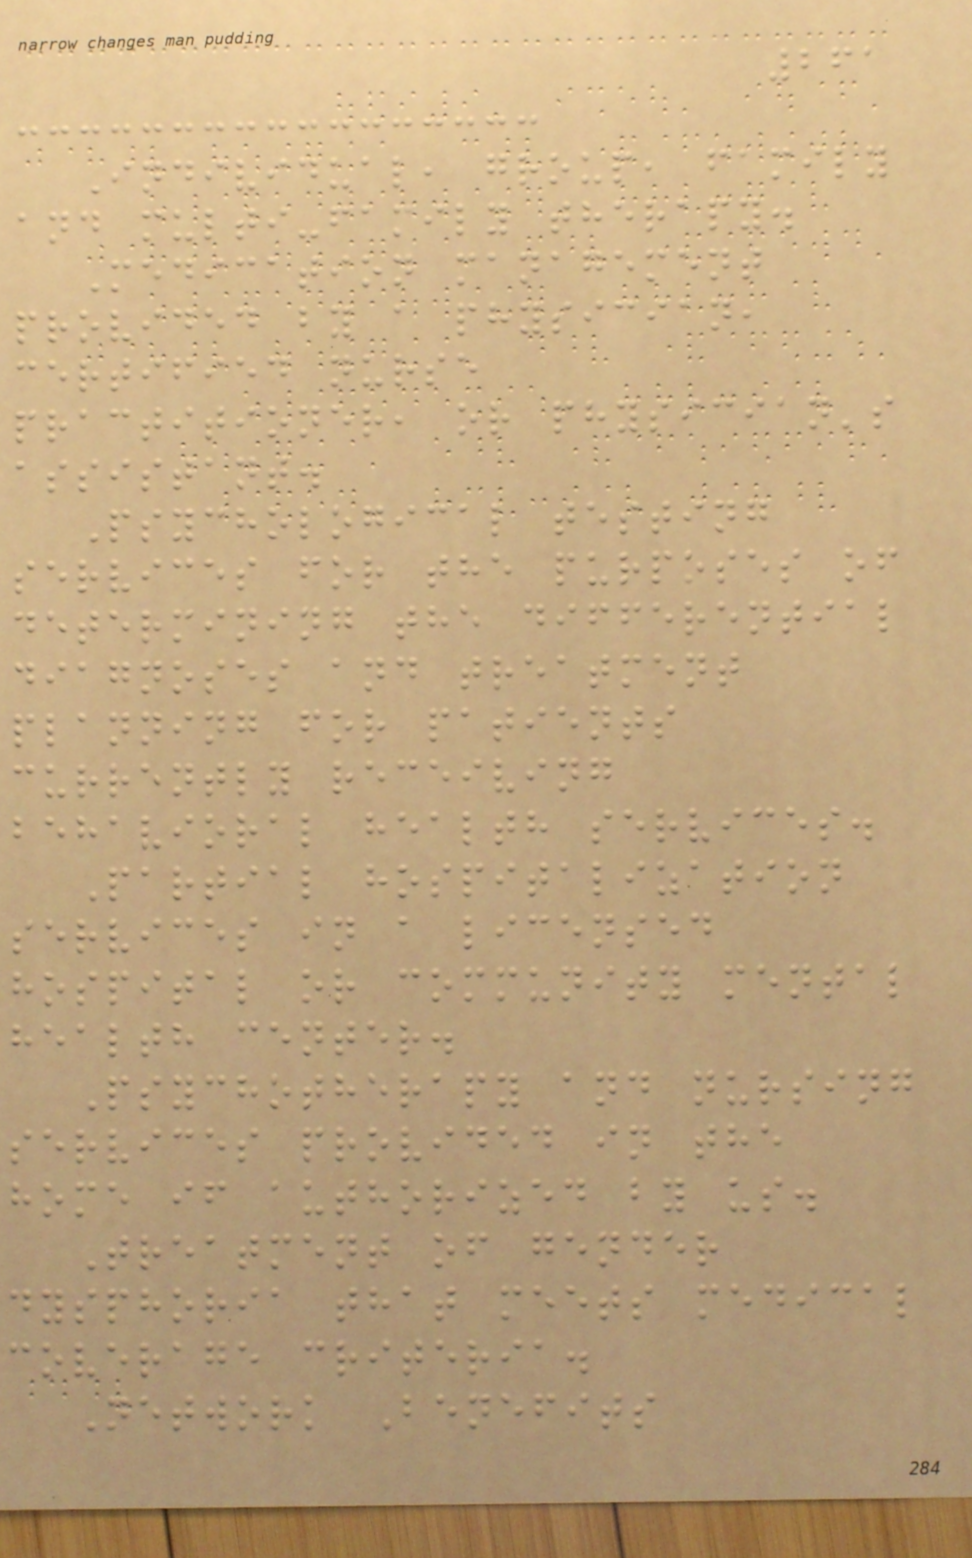261
Individual, group, family
and multi-family therapy.
Medication management
provided by a physician,
certified nurse
practitioner, or physician's
assistant.
Psychological testing
services for the purposes of
determining the differential
diagnoses and treatment
planning for patients
currently receiving
behavioral health services.
Partial hospitalization
services in a licensed
hospital or community mental
health center.
Psychotherapy and nursing
services provided in the
home if authorized by us.
Treatment of gender
dysphoria that meets medical
coverage criteria.
Network Benefits
